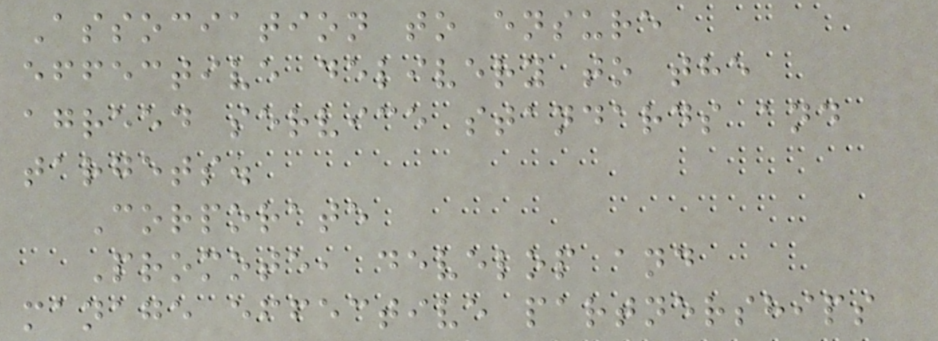Association to ensure
effective delivery to the
agreed service standards and
targets.
Corporate
Promote, develop and
manage effective partnerships
